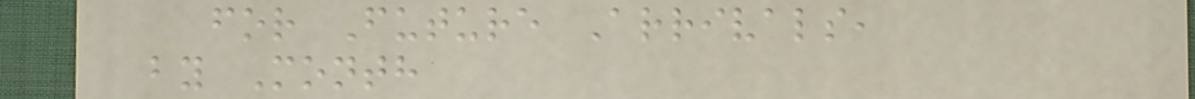for Future Arrivals,
by Month
